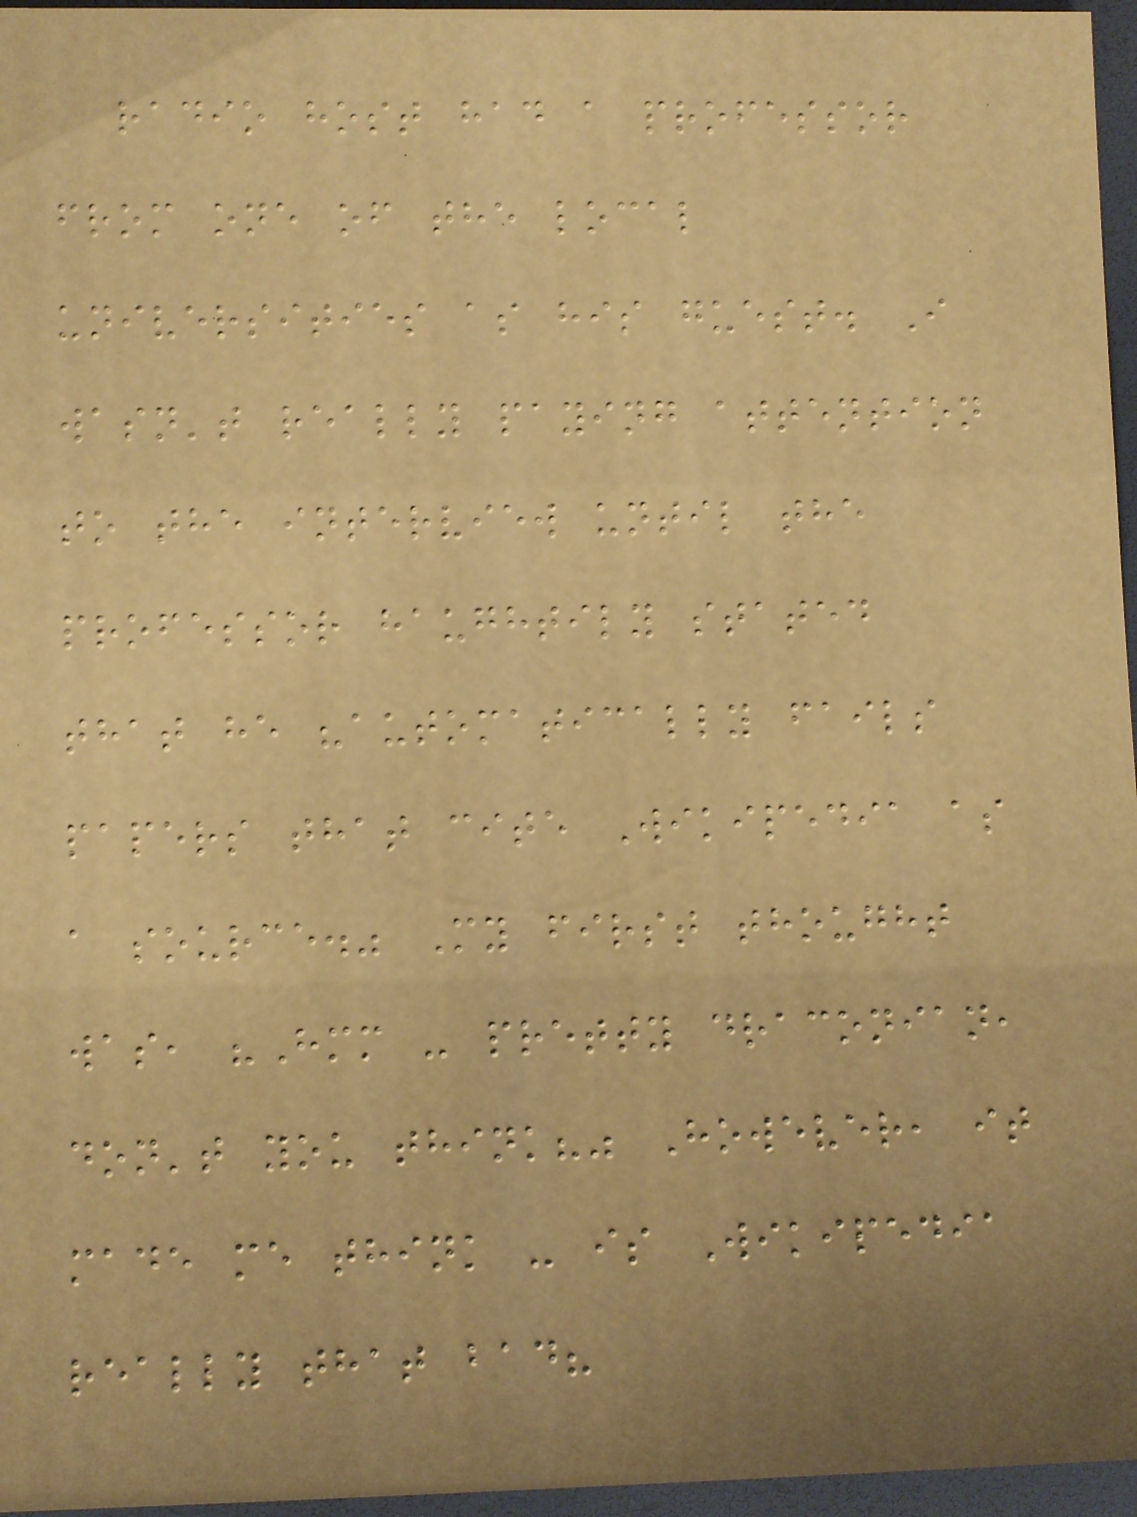radio host had a professor
from one of the local
universities as his guest. I
wasn't really paying attention
to the interview until the
professor haughtily stated
that he "automatically fails
papers that cite Wikipedia as
a source." My first thought
was, "Hmm - pretty draconian,
don't you think?" However, it
made me think - is Wikipedia
really that bad?
